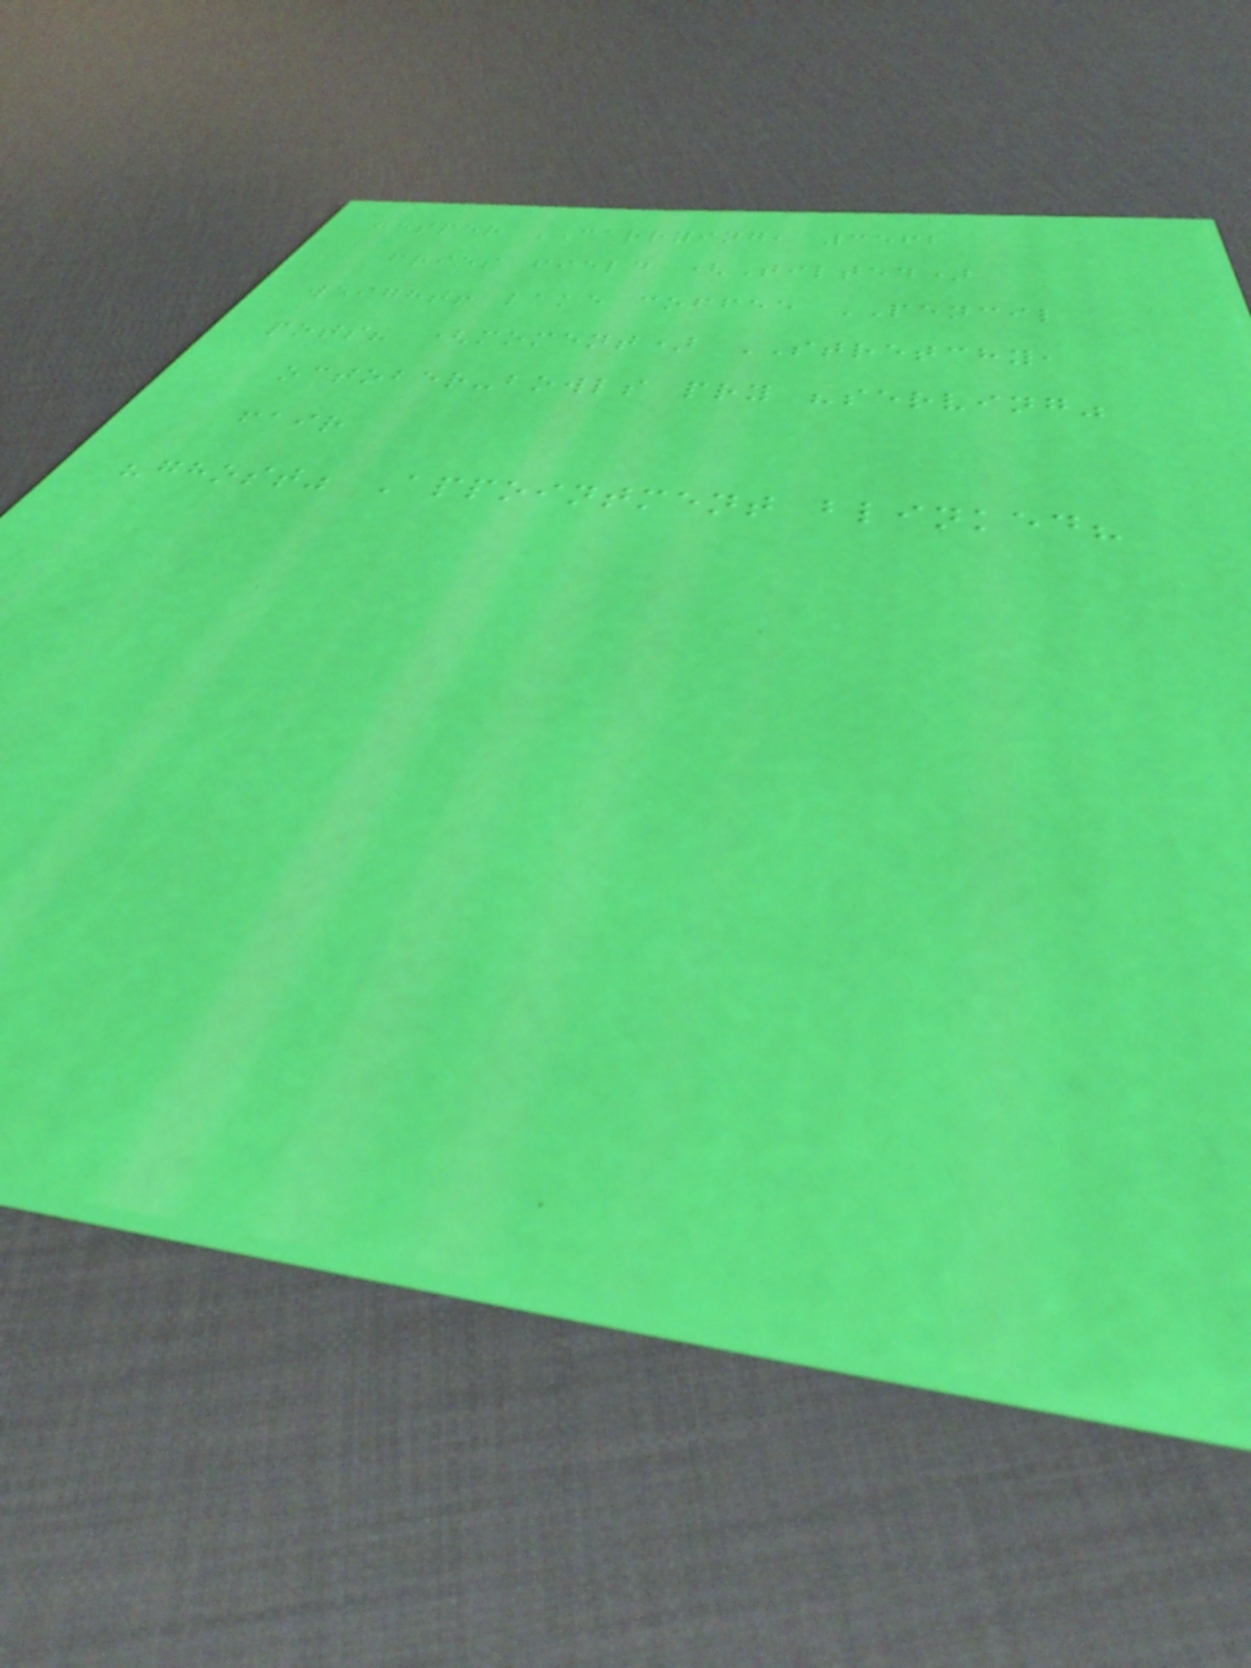hesper CARRYING, 3562
fries field (Tilted)
weight! lake coffee PENCIL
pots? (moment) STRETCHY,
october-bowls pry "serving"
fair
"ghost" Appointment blinked?
